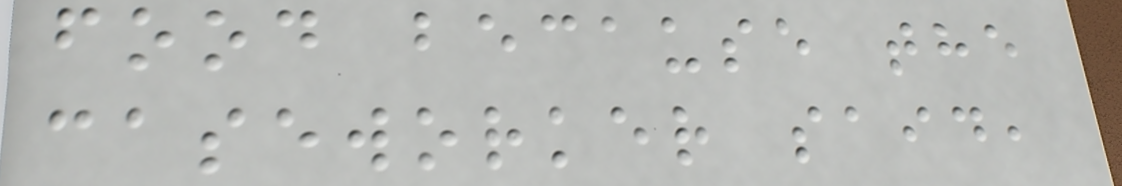food because the
caseworker said,
